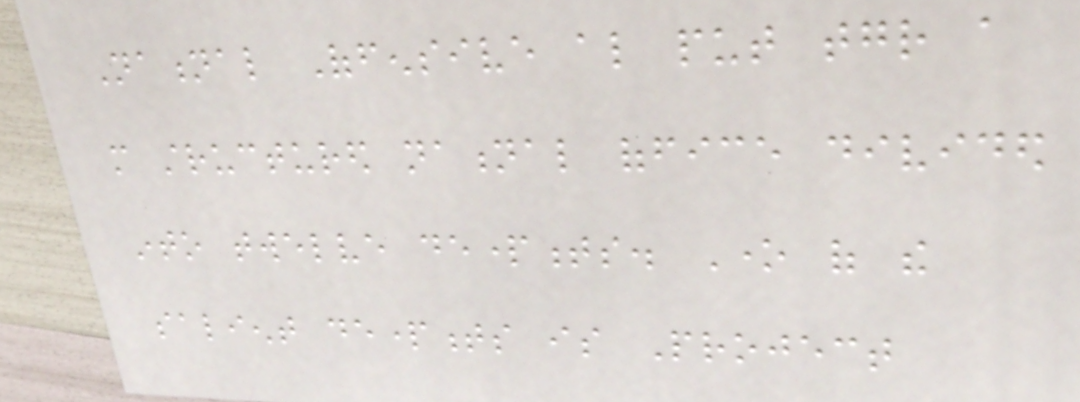National Offensive also put together a
more structured national office divided
into twelve departments. One of the
salient departments is Project
